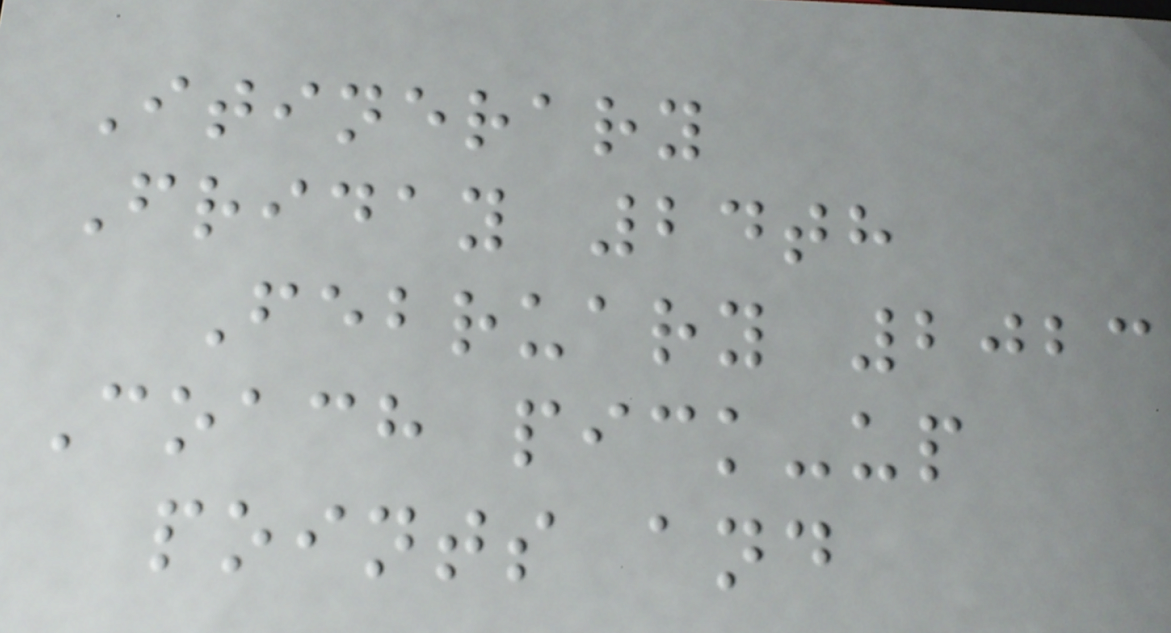Itinerary
Friday 24th
February 2023
Coach pick-up
points and
